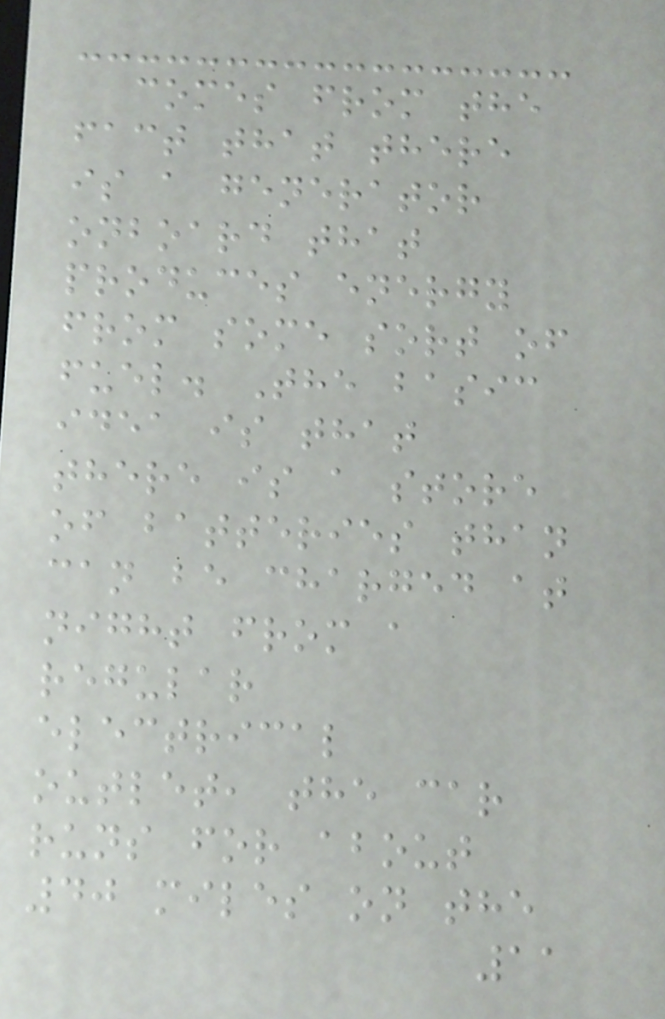comes from the
fact that there
is a generator
onboard that
produces energy
from some sort of
fuel. The basic
idea is that
there is a store
of batteries than
can be charged at
night from a
regular
electrical
outlet, the car
runs for about
40 miles on the
11
